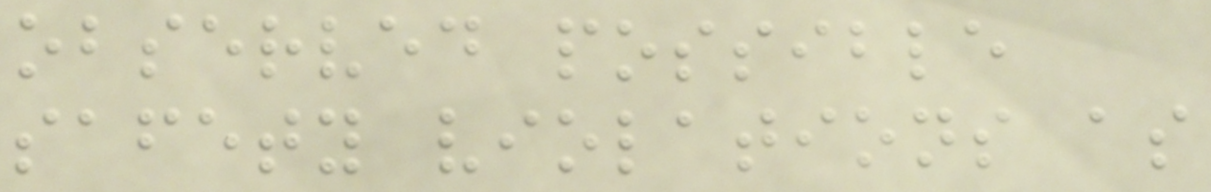observed possible
safety violations as
